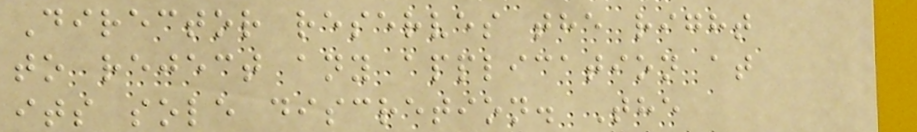Director reserves the right
to reject any application at
its sole discretion. The
